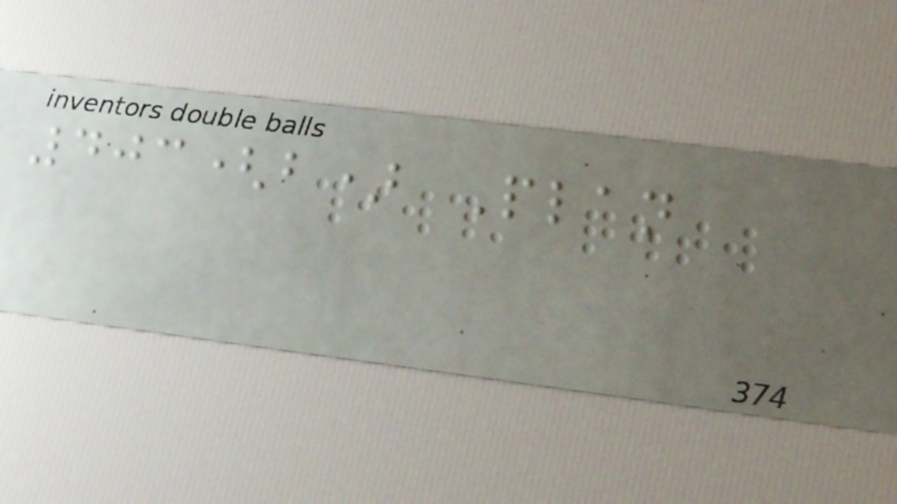403(b) Plan
